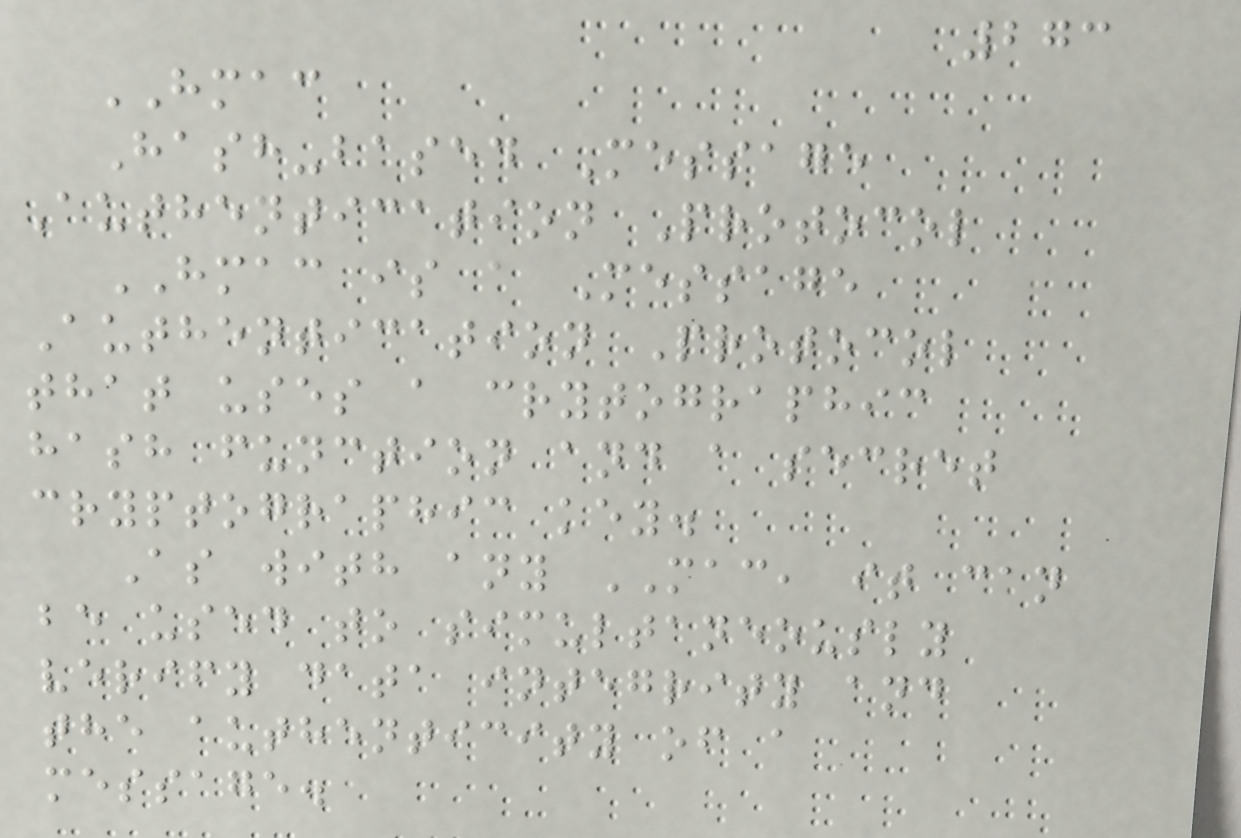273
HMAC
Hash-based Message
Authentication Protocol
HMAC is a Message
Authentication Protocol
that uses a crytographic
hash function and a secret
cryptographic key.
As with any MAC, it can
be used to simultaneously
verify data integrity and
the authenticity of a
message.
